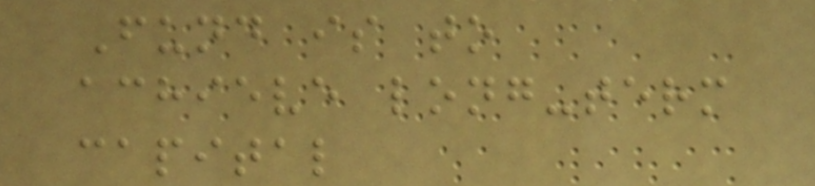Fund is to
achieve long-term
capital
